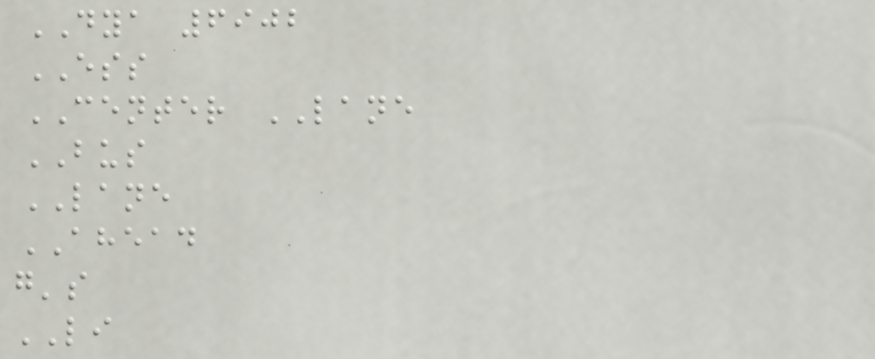DYA 6902
ESS
CENTER LANE
BUS
LANE
AHEAD
g's
LI
